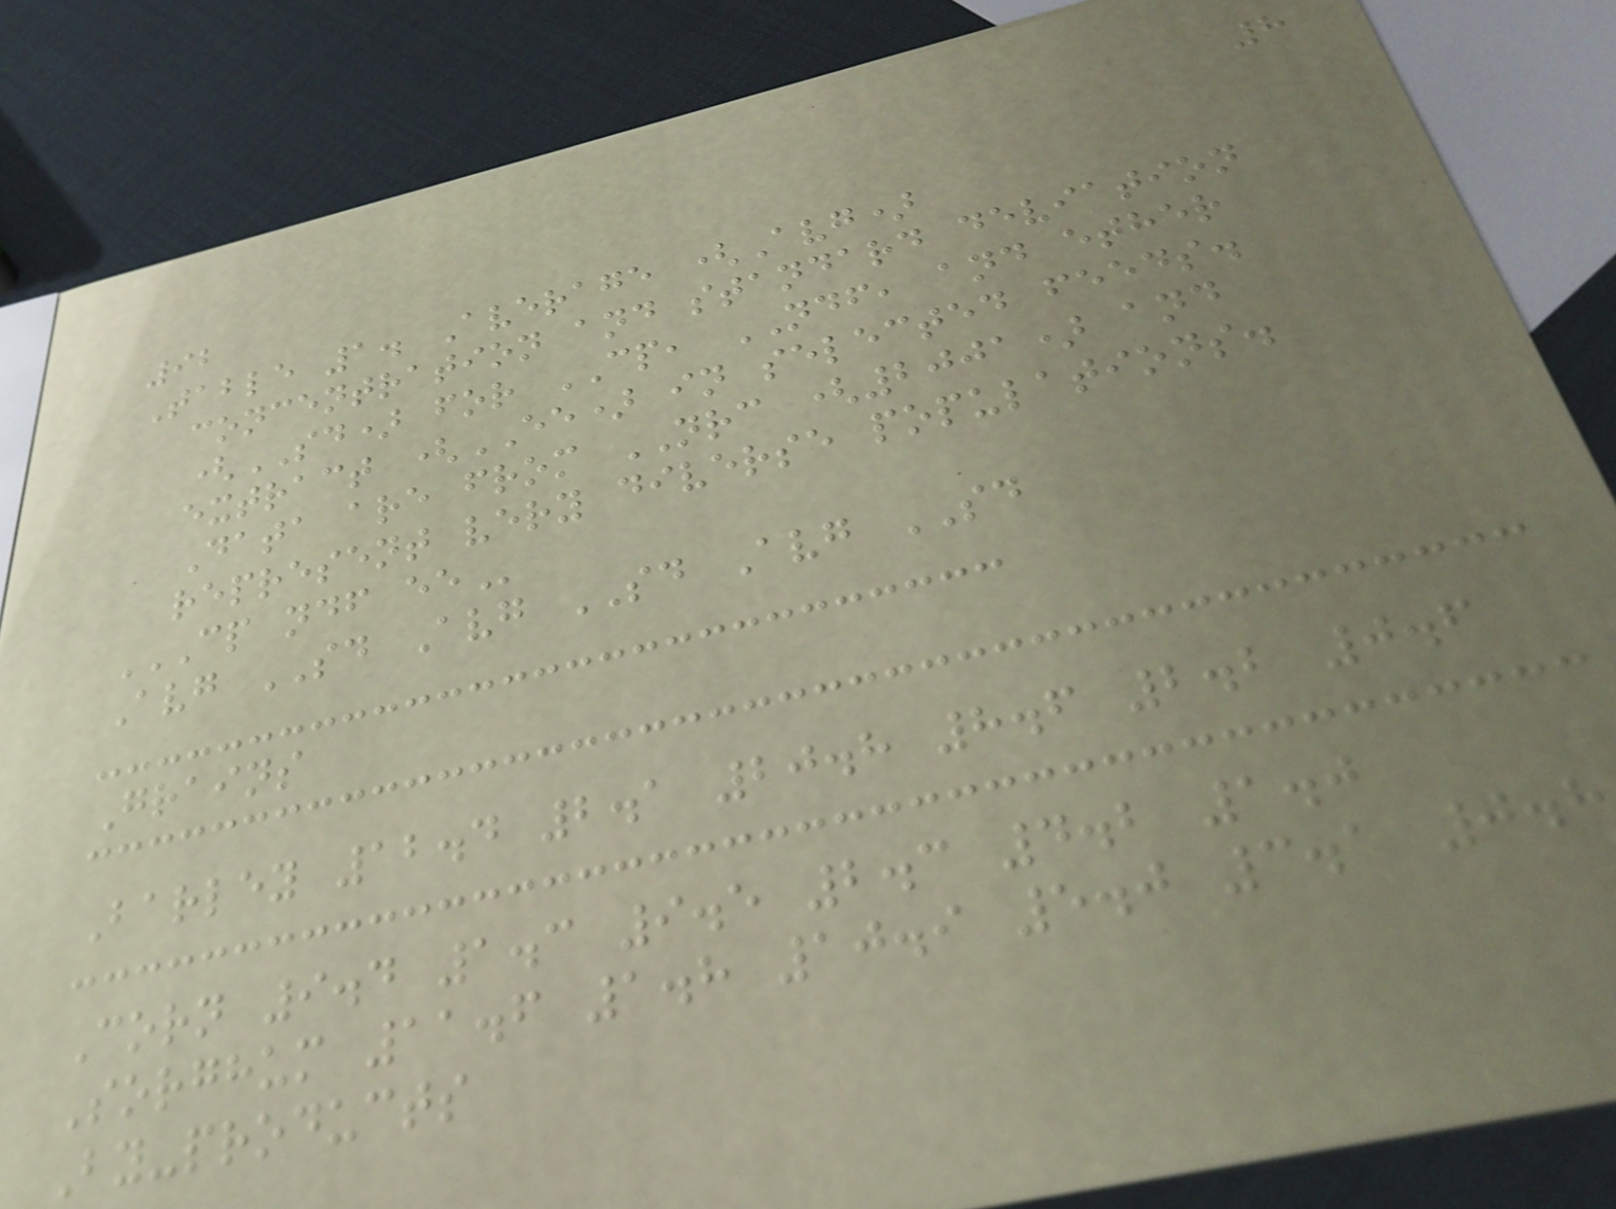8
92
Table 1. Average (Avg)
concentration and standard deviation
(SD) for CP, NDF, and ether
extract (EE) in selected feeds.
Data are from NRC (2001) and
represent very diverse populations.
CP NDF EE
Avg SD Avg SD Avg SD
Grains
Barley 12.4 2.1 20.8 8.6 2.2 0.6
Corn 9.4 1.3 9.5 2.3 4.2 1.0
Sorghum 11.6 1.8 10.9 5.0 3.1 0.8
By-products
